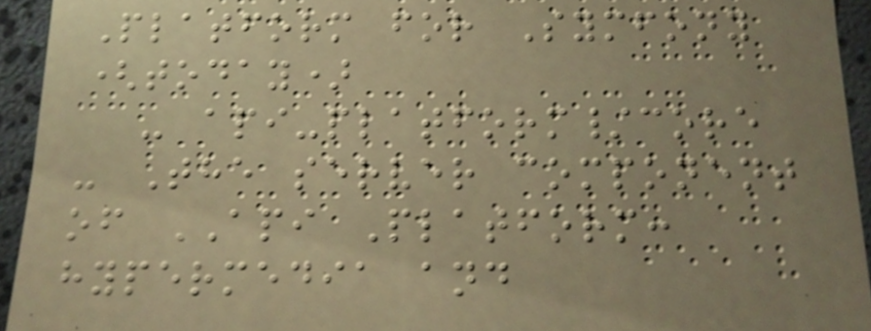Platform for Symfony
(today)
- api-platform/core
- The server component
of API Platform:
hypermedia and
